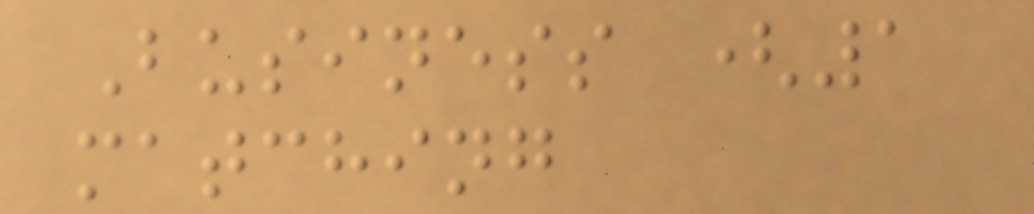Business (1
matching
